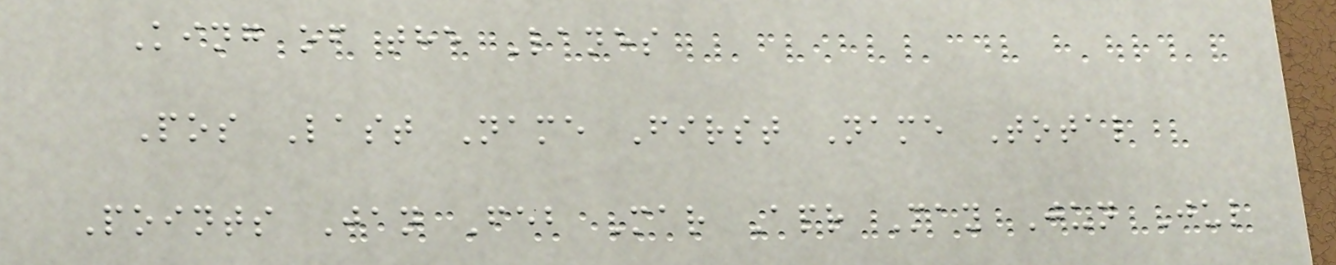King of the Lanes
Pos Last Name First Name Total
Points Jan Feb Mar Apr May Jun Jul
